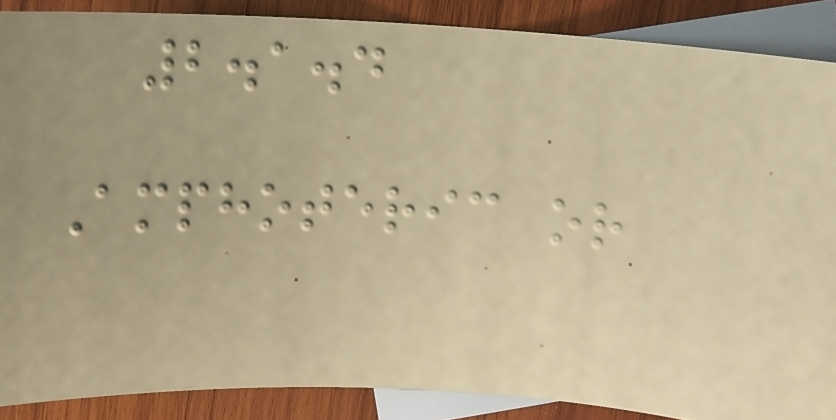2.1.4
Amphoteric or
